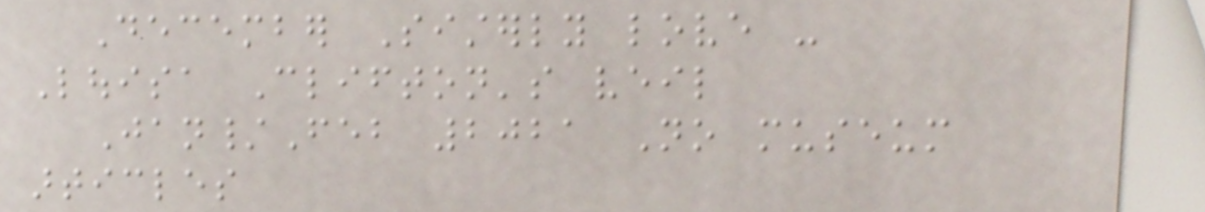December Sisterly love -
Louisa Clifton's veil
Jan/Feb 2021 No museum
articles
